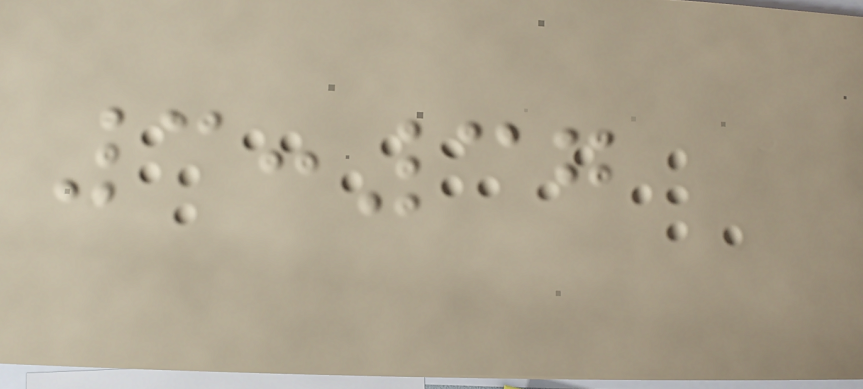3:37
